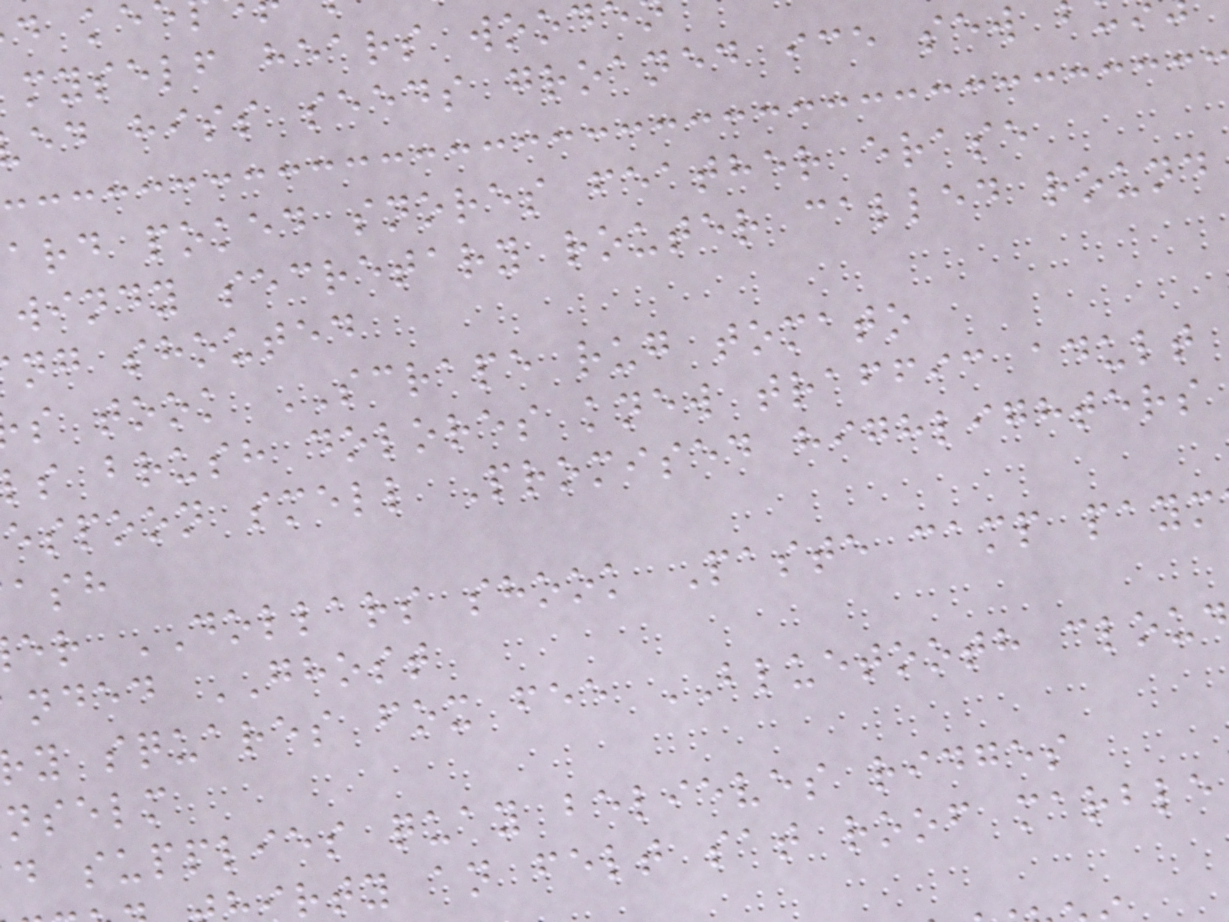myself hears wood
ed hiss seeds groaned ice sew
ard poked snores feather erase
windy secretary router called round
ng shouted
s took SCRAPE rug tomato
s brush dolores knew traffic adult
espoon smell Promised highlighters
er DOLLARS shook Paste camp paym
nded GHOST
y squares fox fee BLUETOOTH clou
nselm
d supplies quay believes ridges
rty an felt sat roof marble
